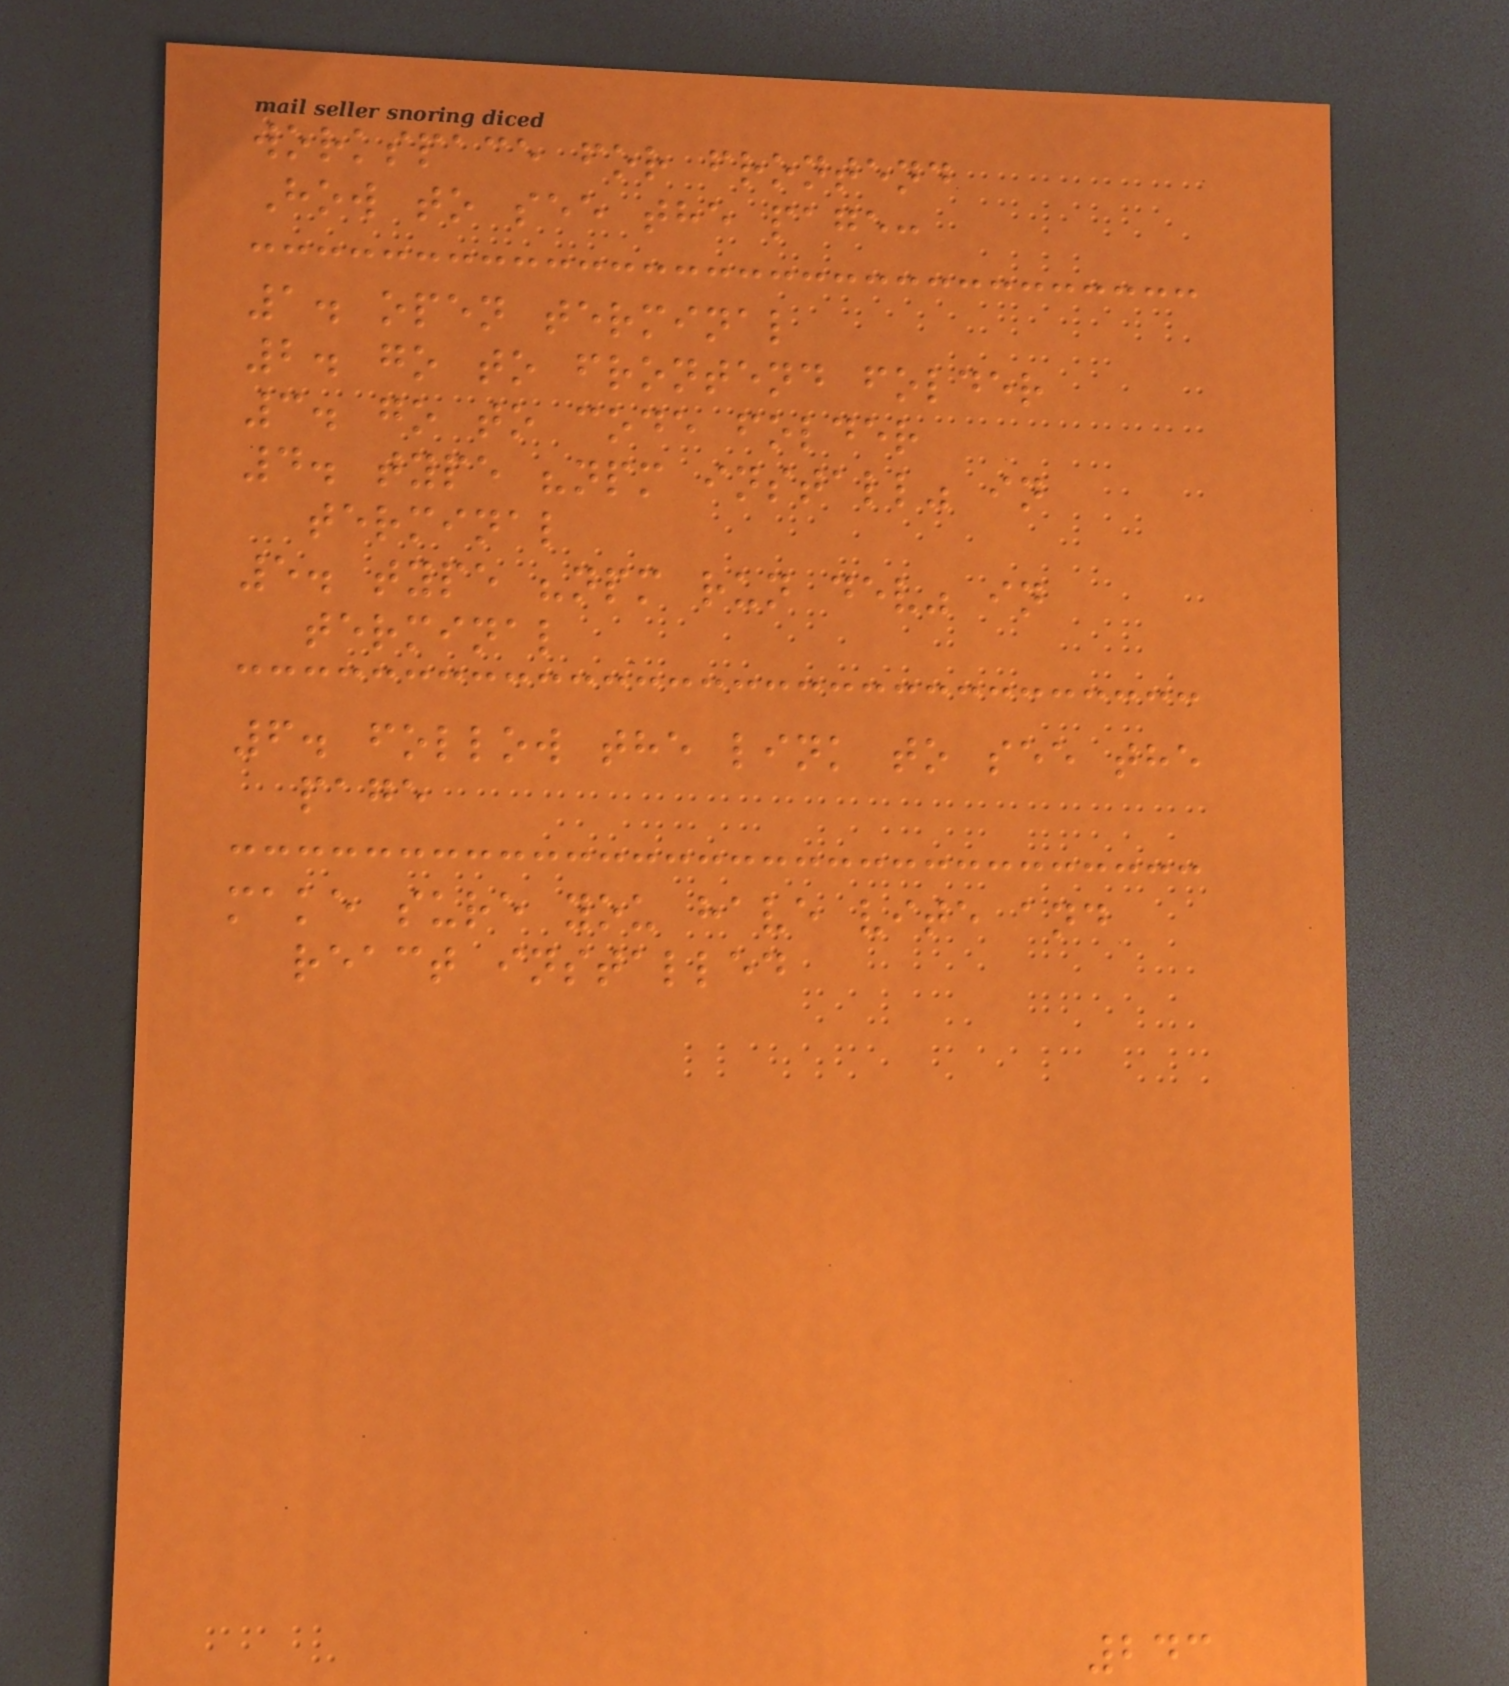workspace for frontend
How to see the page:
1. open terminal
2. go to frontend folder
3. go to code folder
4. type "npm install" in
terminal
5. type "npm run dev" in
terminal
6. follow the link to see the
page
make sure you have vite and
react installed
243
